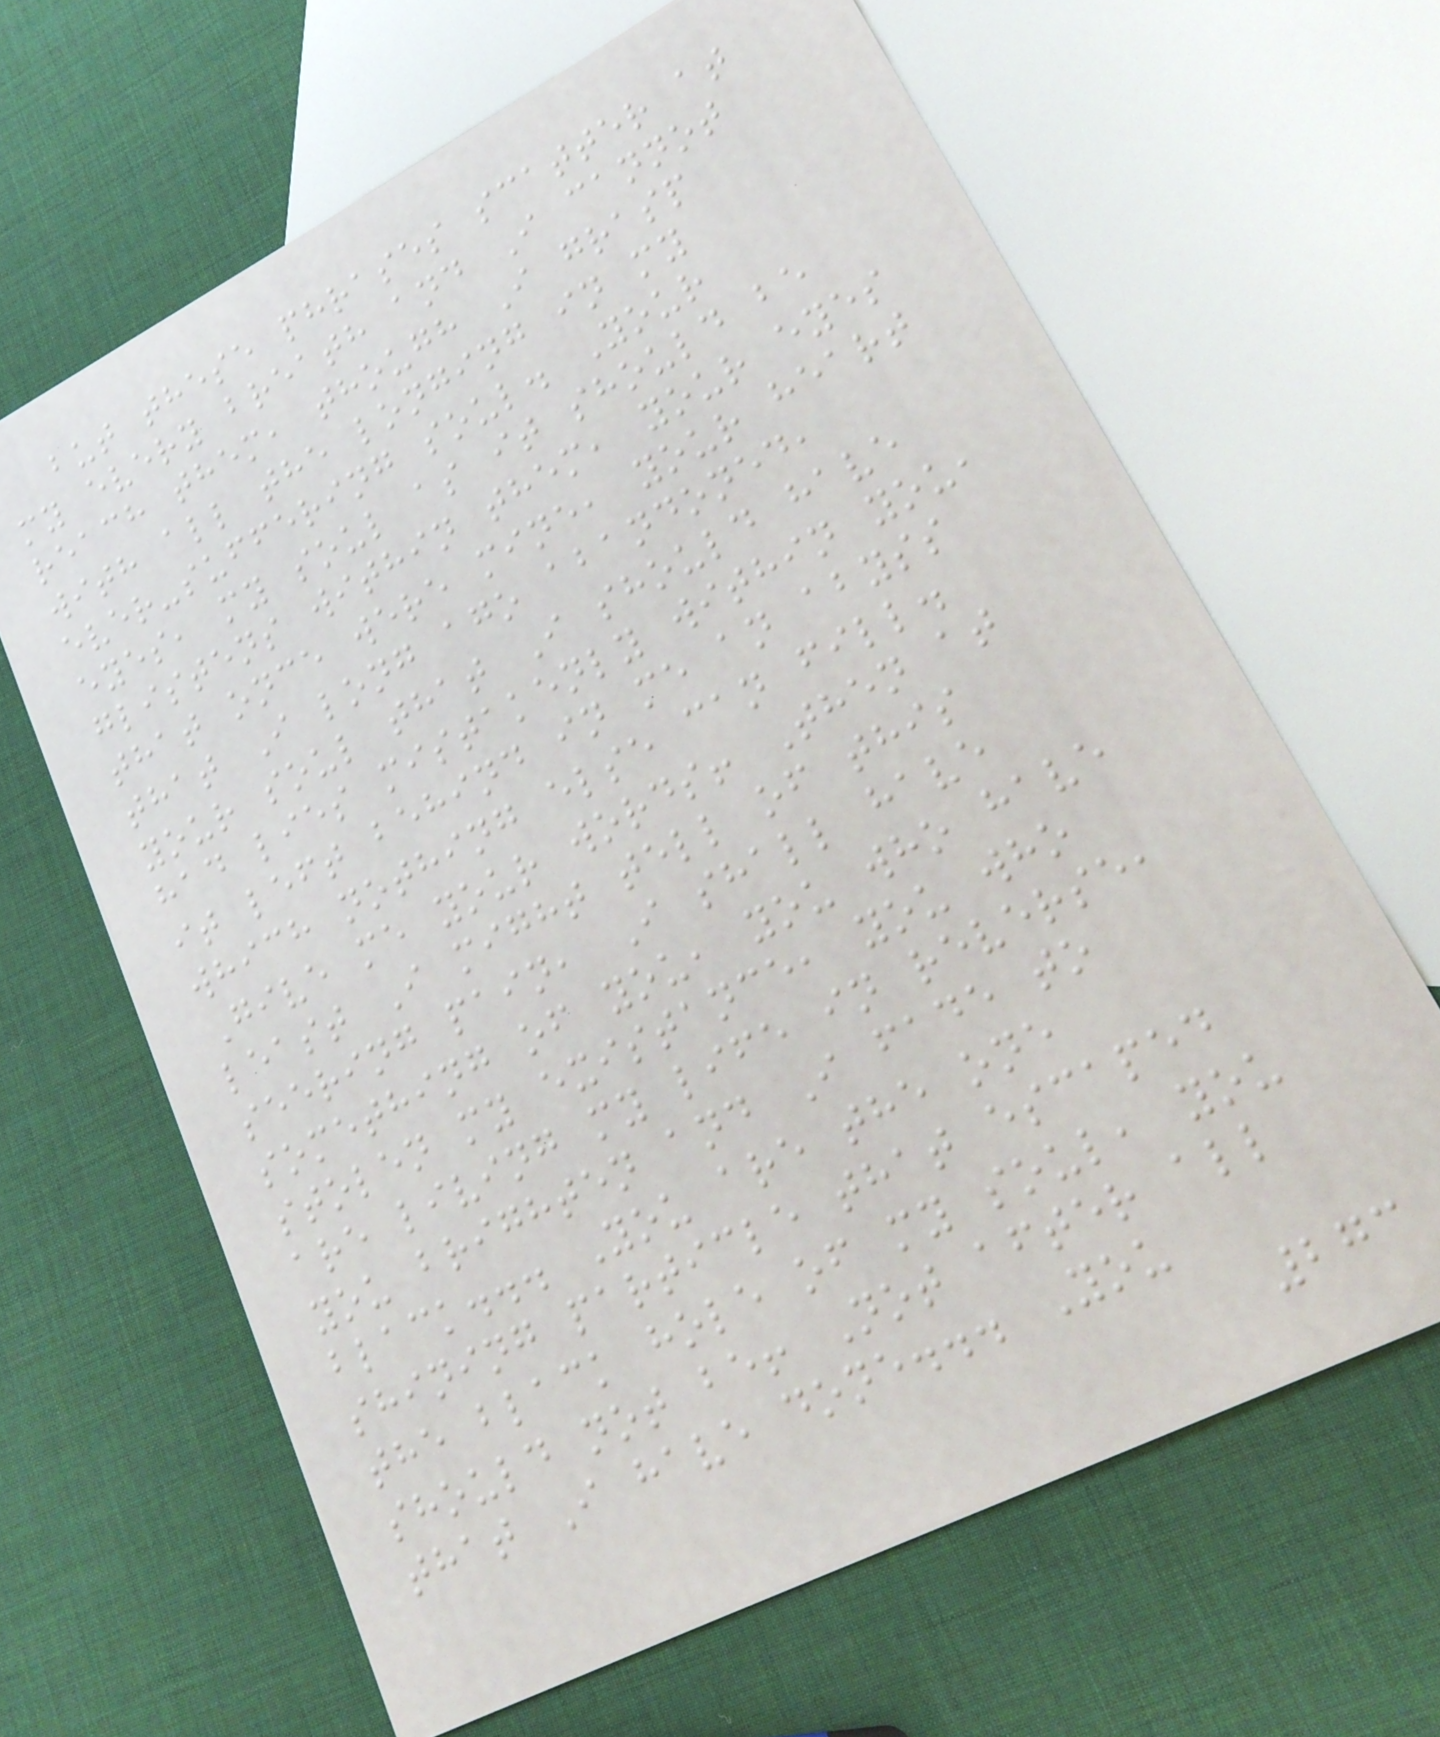but these phrases scatter at
my every breath and I cannot
reach them, though I grasp
with all the longing in my
ever-suffering soul. Your
eyes, my soul as it should be
glistens within them, your eyes
that once were mine, your heart
that I long ago abandoned,
your soul that I should have
had lies mistakenly within you,
it left behind in me an abyss
which nothing else can fill.
Give me your words! Then at
least I might tell of this
seering pain, I shall have
something of you, you who have
stolen my existance, you who
are living my life in reverse,
you brighten and I fade to
black... You are the one
shining particle that escaped
the black hole of my soul, you
should not be! Not after all
that I have done... You
273
